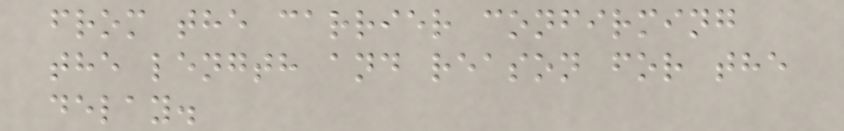from the carrier confirming
the length and reason for the
delay.
